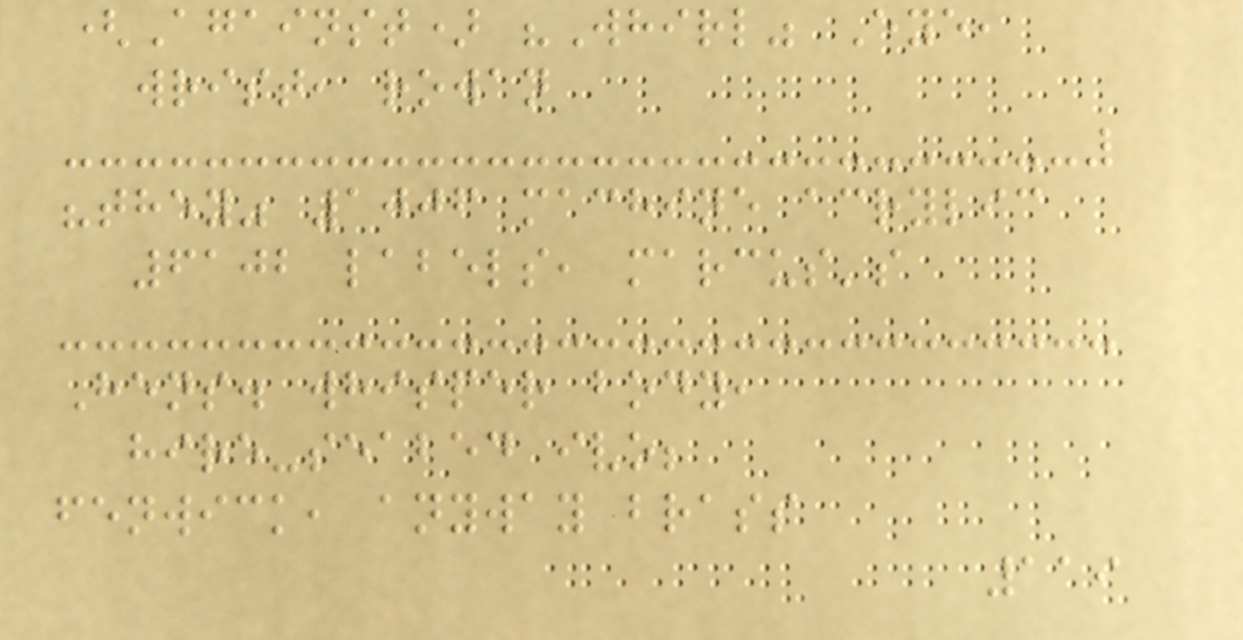(Against) "Whirl" Eye,
wrist, rowan
"they" 1006 machine acrylic
6102 labels, marcus's
Hens. whisper body,
hire-seabed ivo;
fenwick, anyway brass
119
